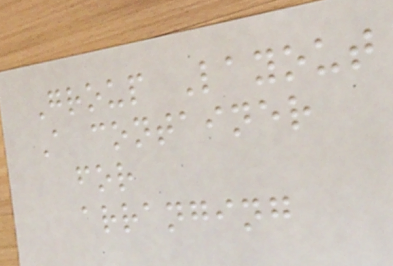Group Layout
A container
for
arranging
